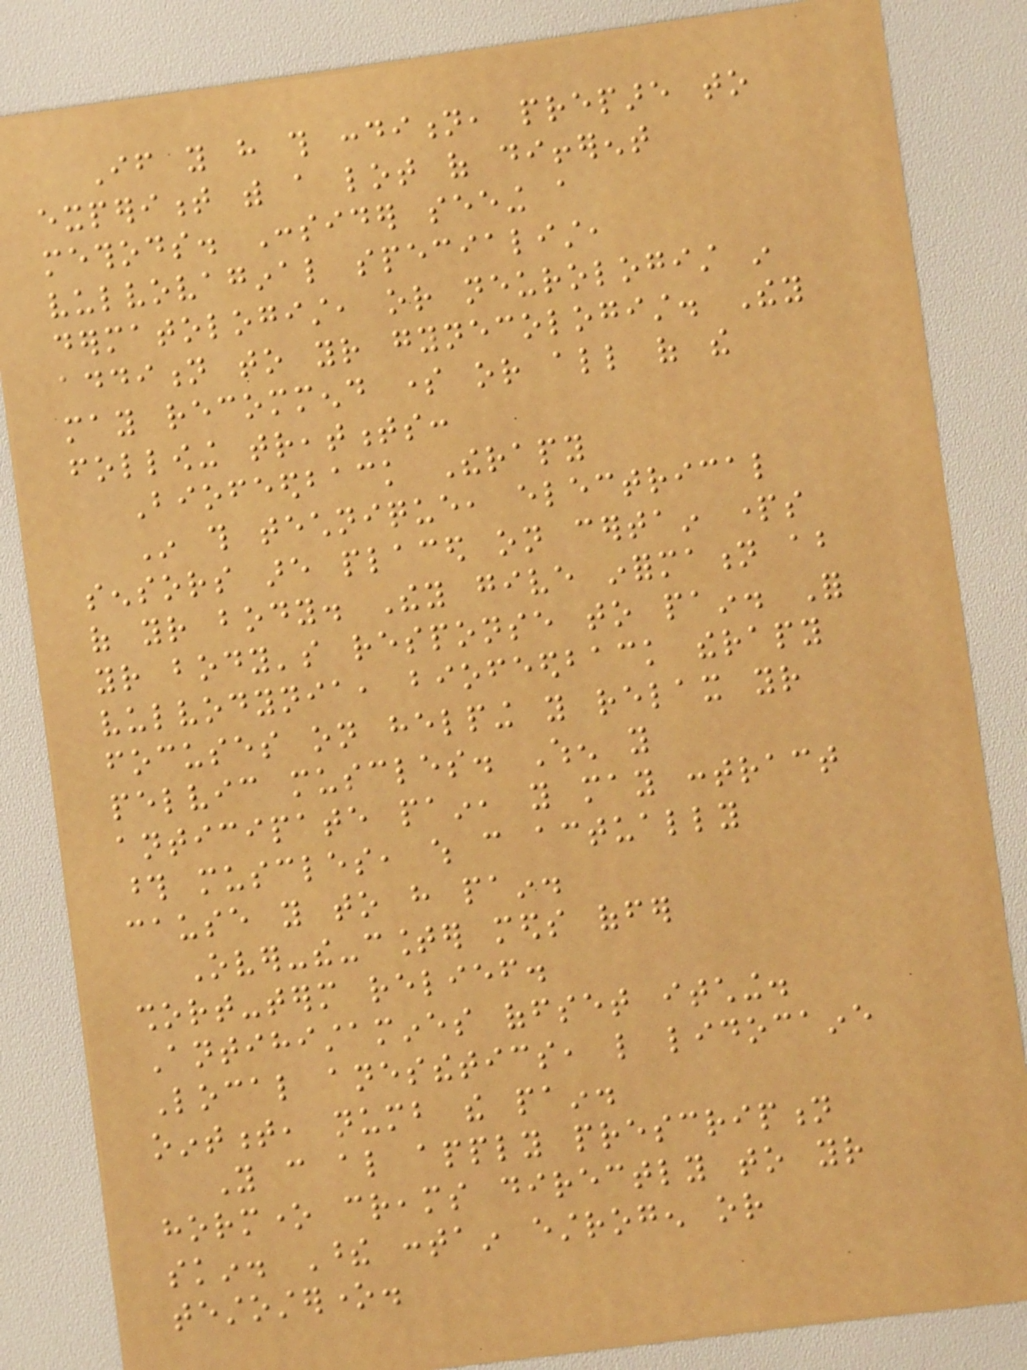If you have this condition, prepare to
experiment with a lot of different
methods. Consider seeing a
vulvovaginal specialist,
dermatologist, or neurologist in
addition to your gynecologist. They
may recommend some or all of the
following treatments:
Biofeedback Therapy
In this technique, electrical
sensors are placed on certain parts
of your body. They give information about
your body's response to pain. For
vulvodynia, biofeedback therapy
focuses on helping you relax your
pelvic muscles. When you
anticipate pain, you may contract
those muscles, which can actually
cause you to have pain.
Over-the-counter meds offer
short-term relief.
Antihistamines offset itching.
Local anesthetics, like lidocaine
ointment, numb the pain.
You can also apply prescription
hormone creams directly to your
skin. These contain estrogen or
testosterone.
